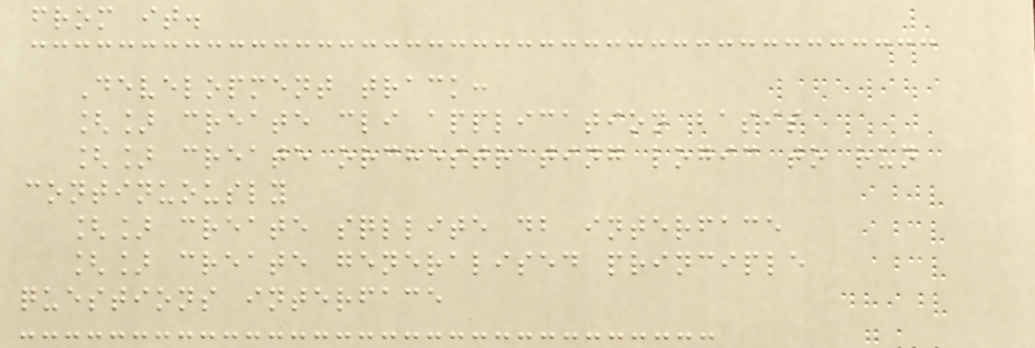from it.
Development track:
[] create cli application basis
[] create orchestrating logic to run
continuously
[] create sqllite db interface
[] create generalised principle
questions interface
